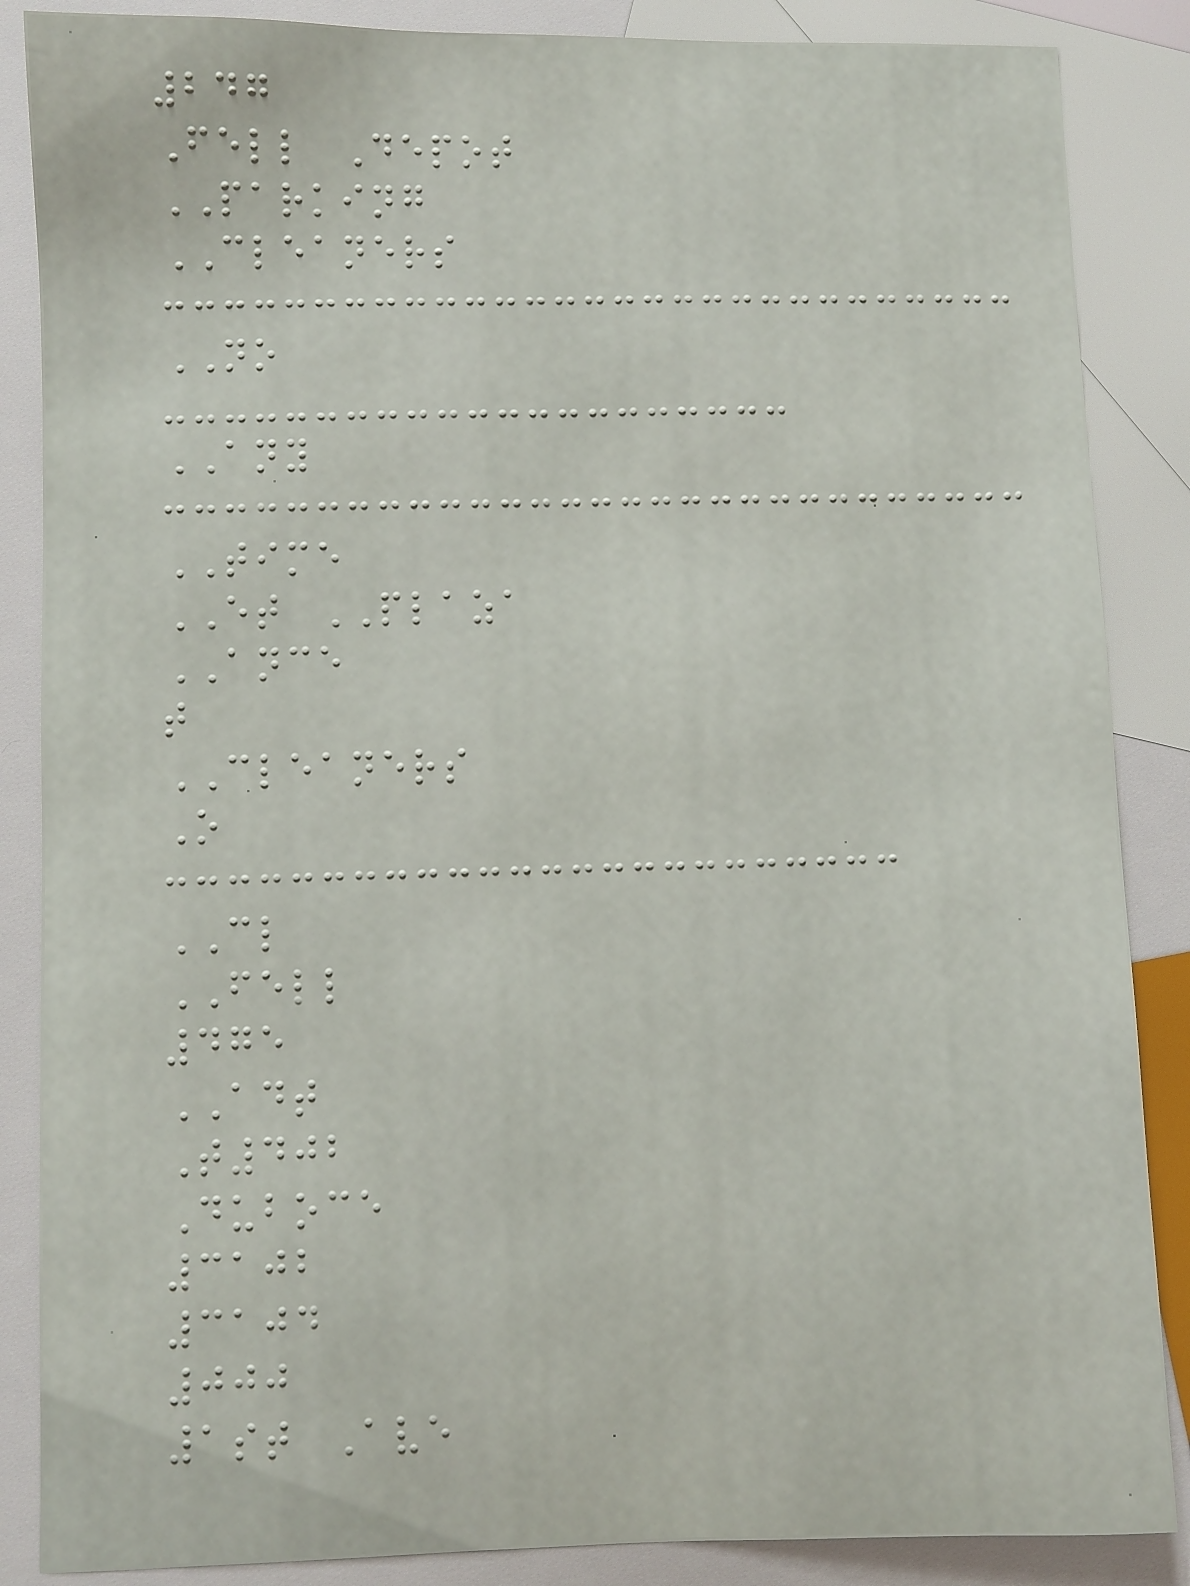247
Fell Depot
PARKING
CLEANERS
NO
ANY
TIME
ET PLAZA
ANCE
t
CLEANERS
O
CL
FELL
475
ADT
T402
Duboce
3102
3104
000
1st Ave
